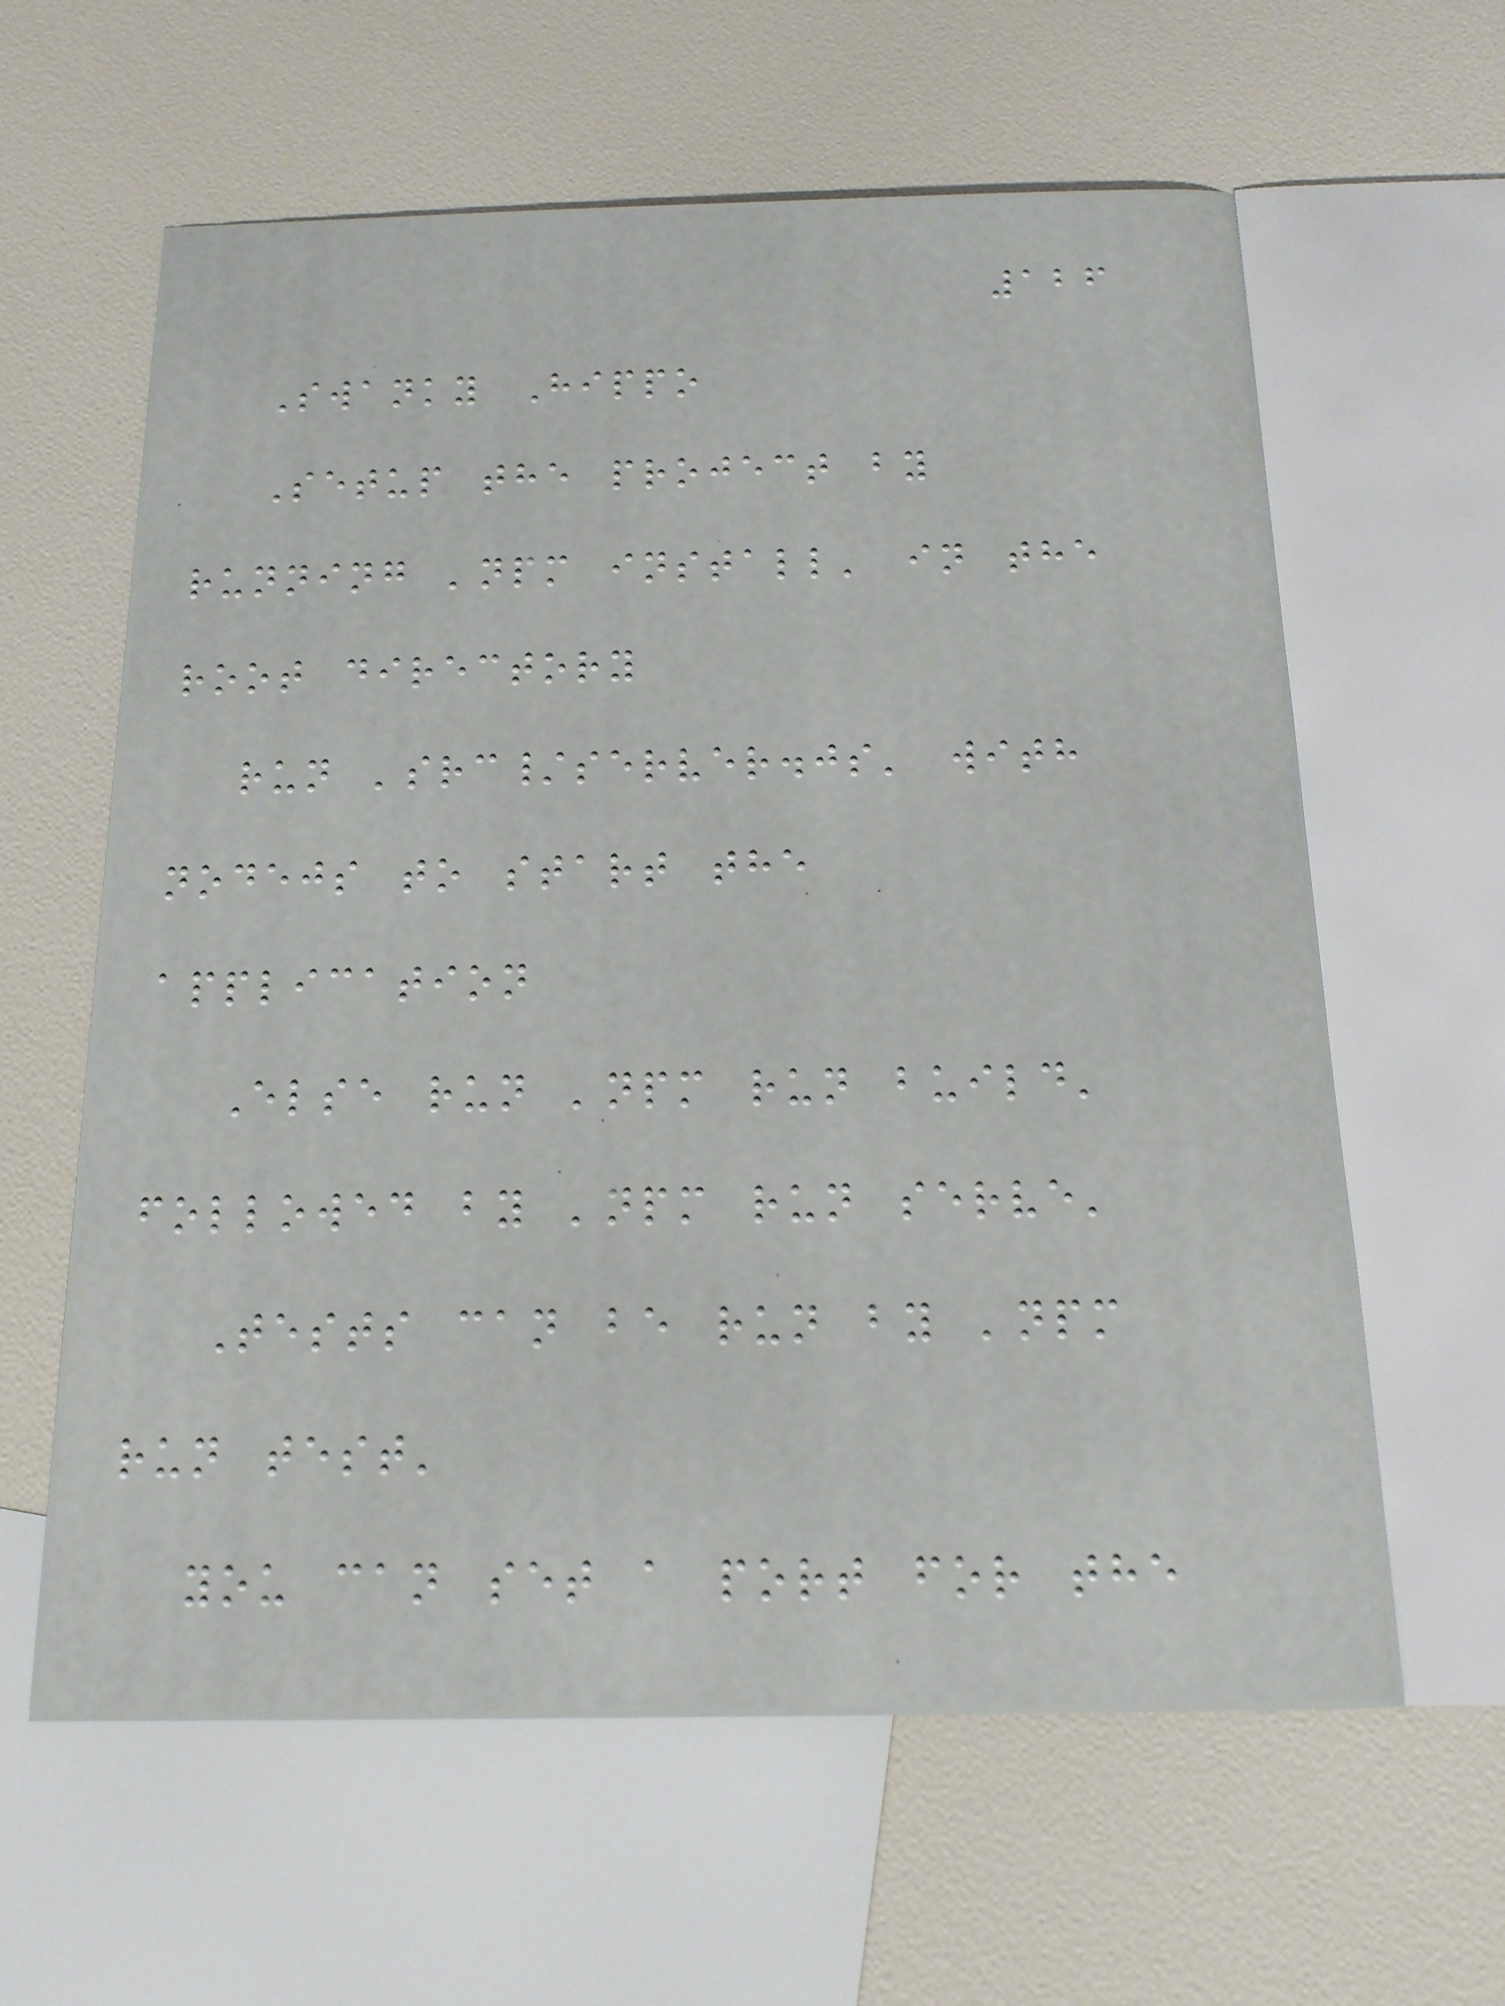126
Swanky Hippo
Setup the project by
running 'npm install' in the
root directory
run 'src/server.js' with
nodejs to start the
application
Else run 'npm run build'
followed by 'npm run serve'
Tests can be run by 'npm
run test'
you can set a port for the
